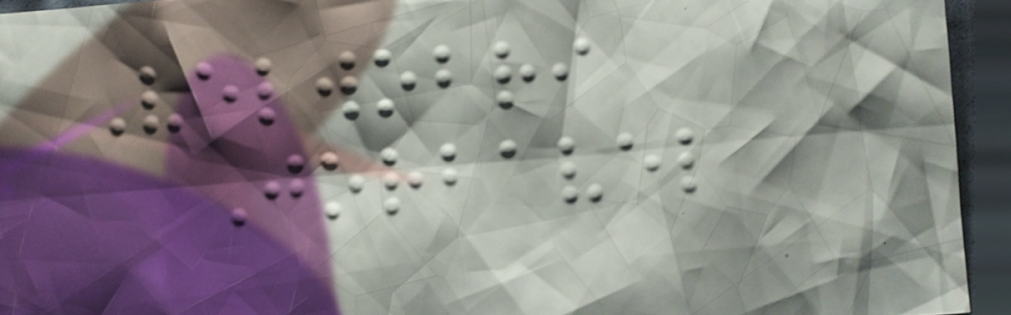Velwobri
Jorbavel
